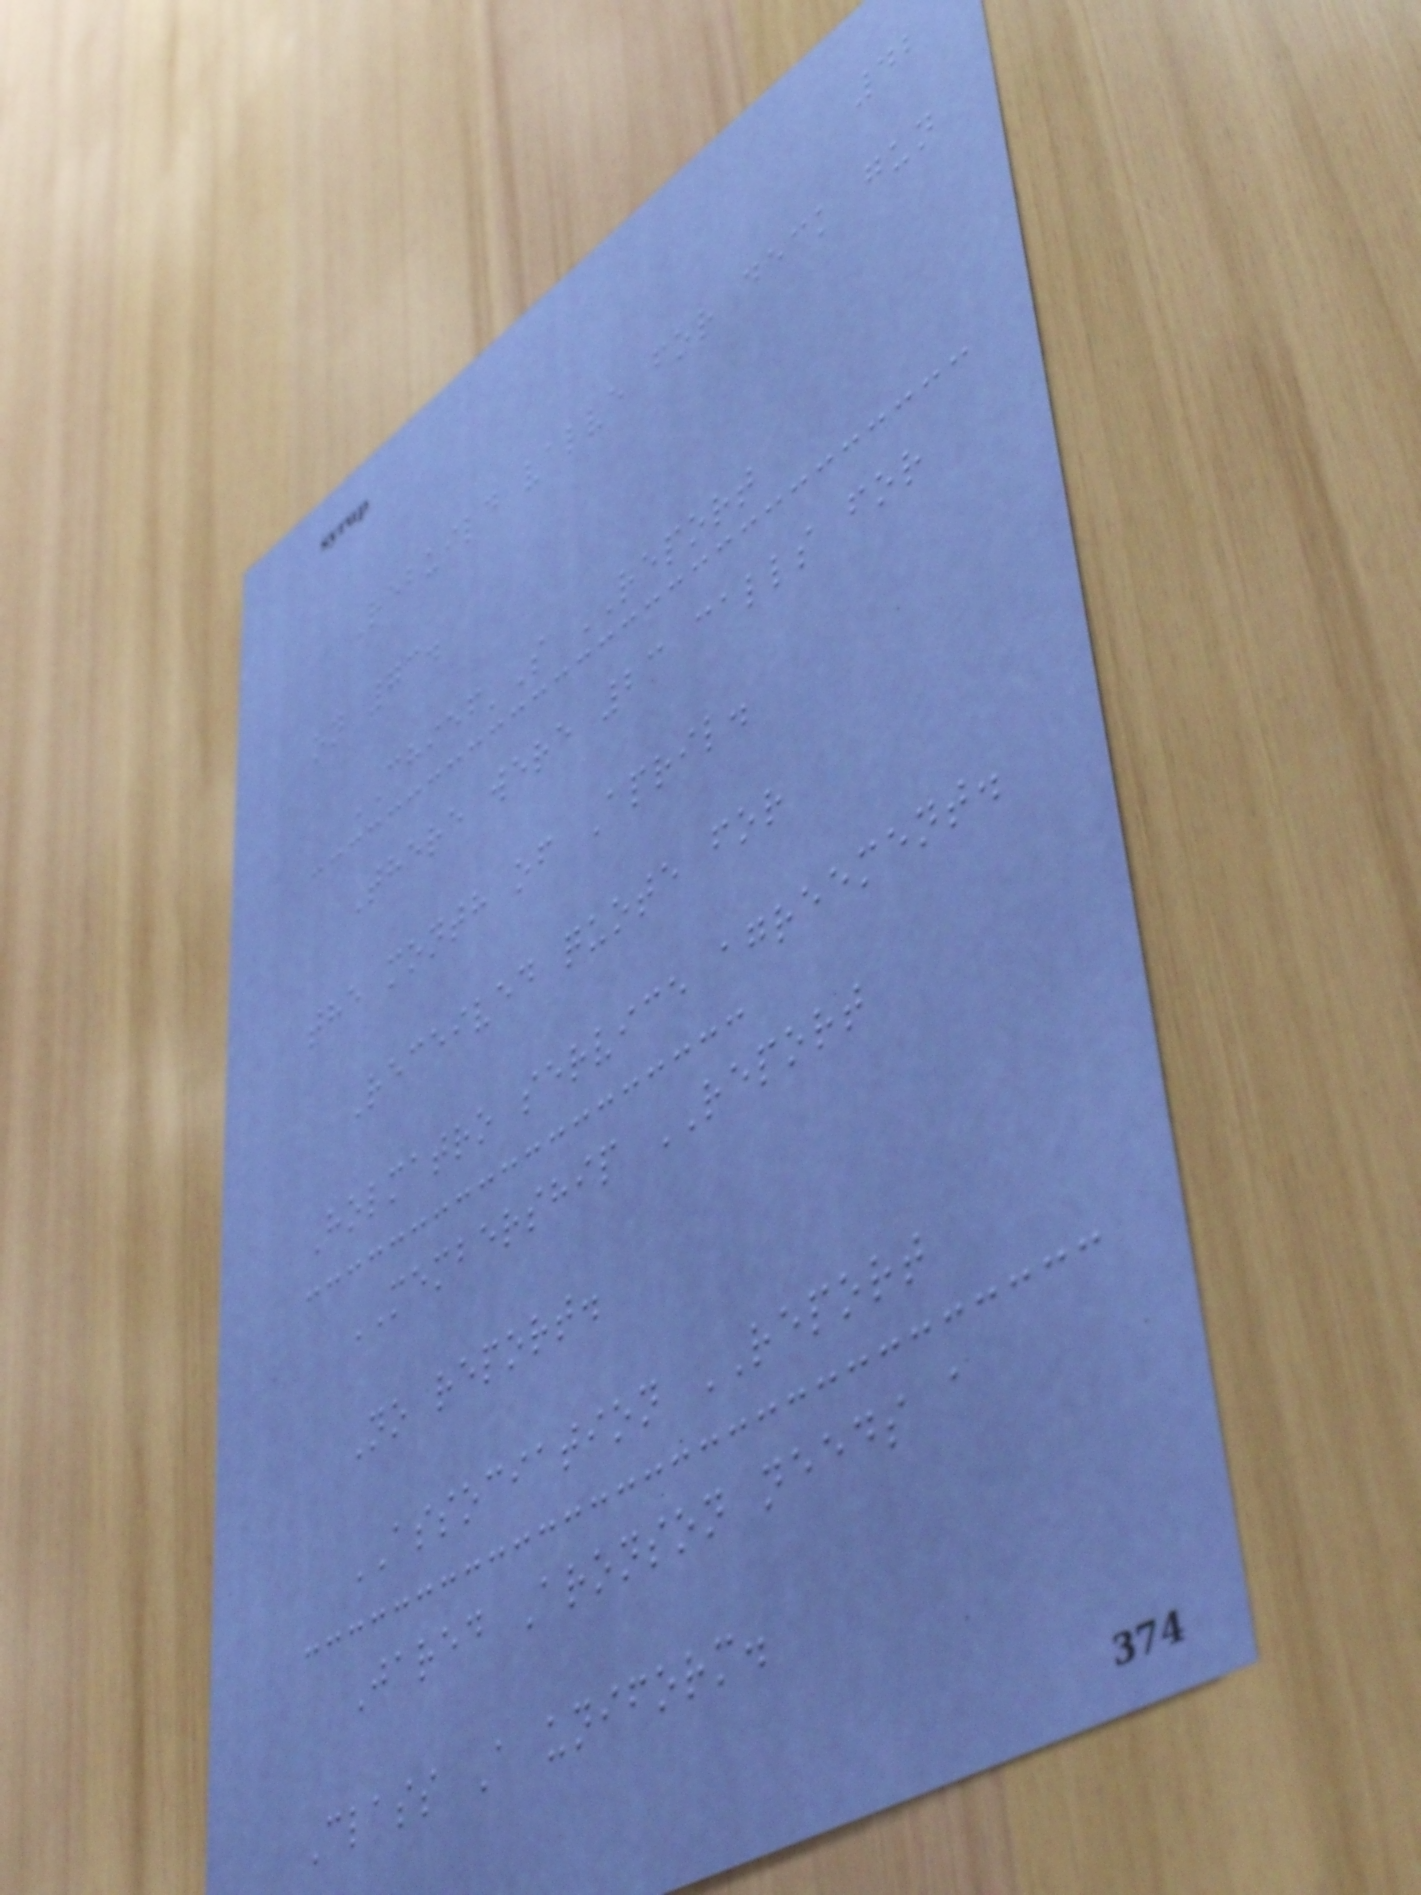42
Rebuild valve for deck gun
on 73.
CHIEF'S REPORT
There were 23 calls for
the month of April.
Received quote for
Holmatro service agreement.
MEMBERSHIP REPORT
No report.
ASSOCIATION REPORT
Jared Aronson needs a
Class A uniform.
